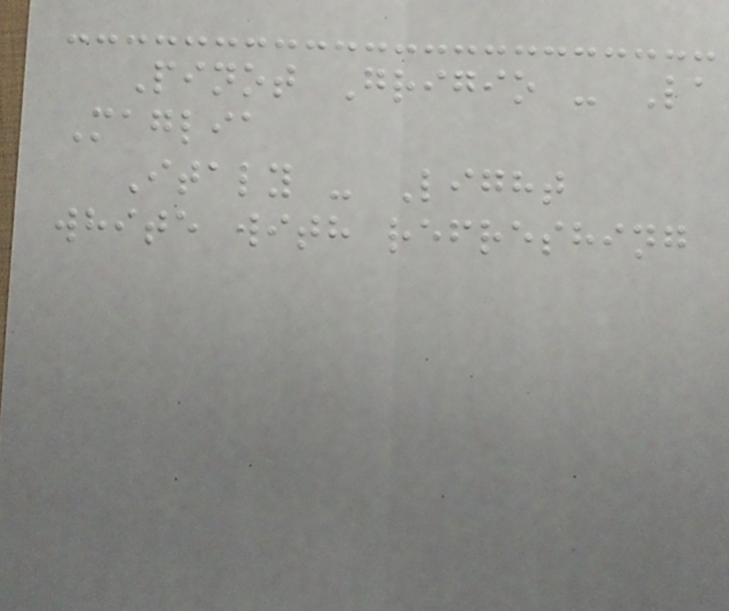Pinot Grigio - La
Maglia
Italy - Light
white with refreshing
